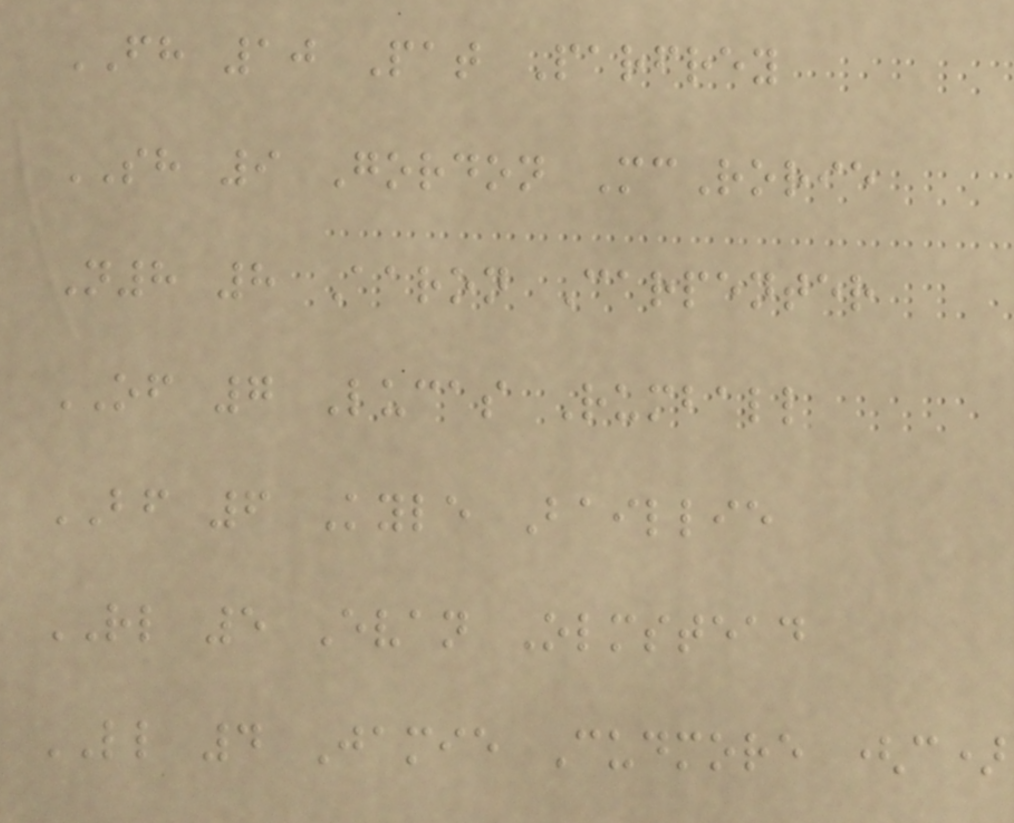FH 10 Pat Parfrey
SH 9 Gordon McRorie
N8 8 Aaron Carpenter
OF 7 Lucas Rumball
BF 6 Kyle Baillie
RL 5 Evan Olmstead
LL 4 Jamie Cudmore (c)
